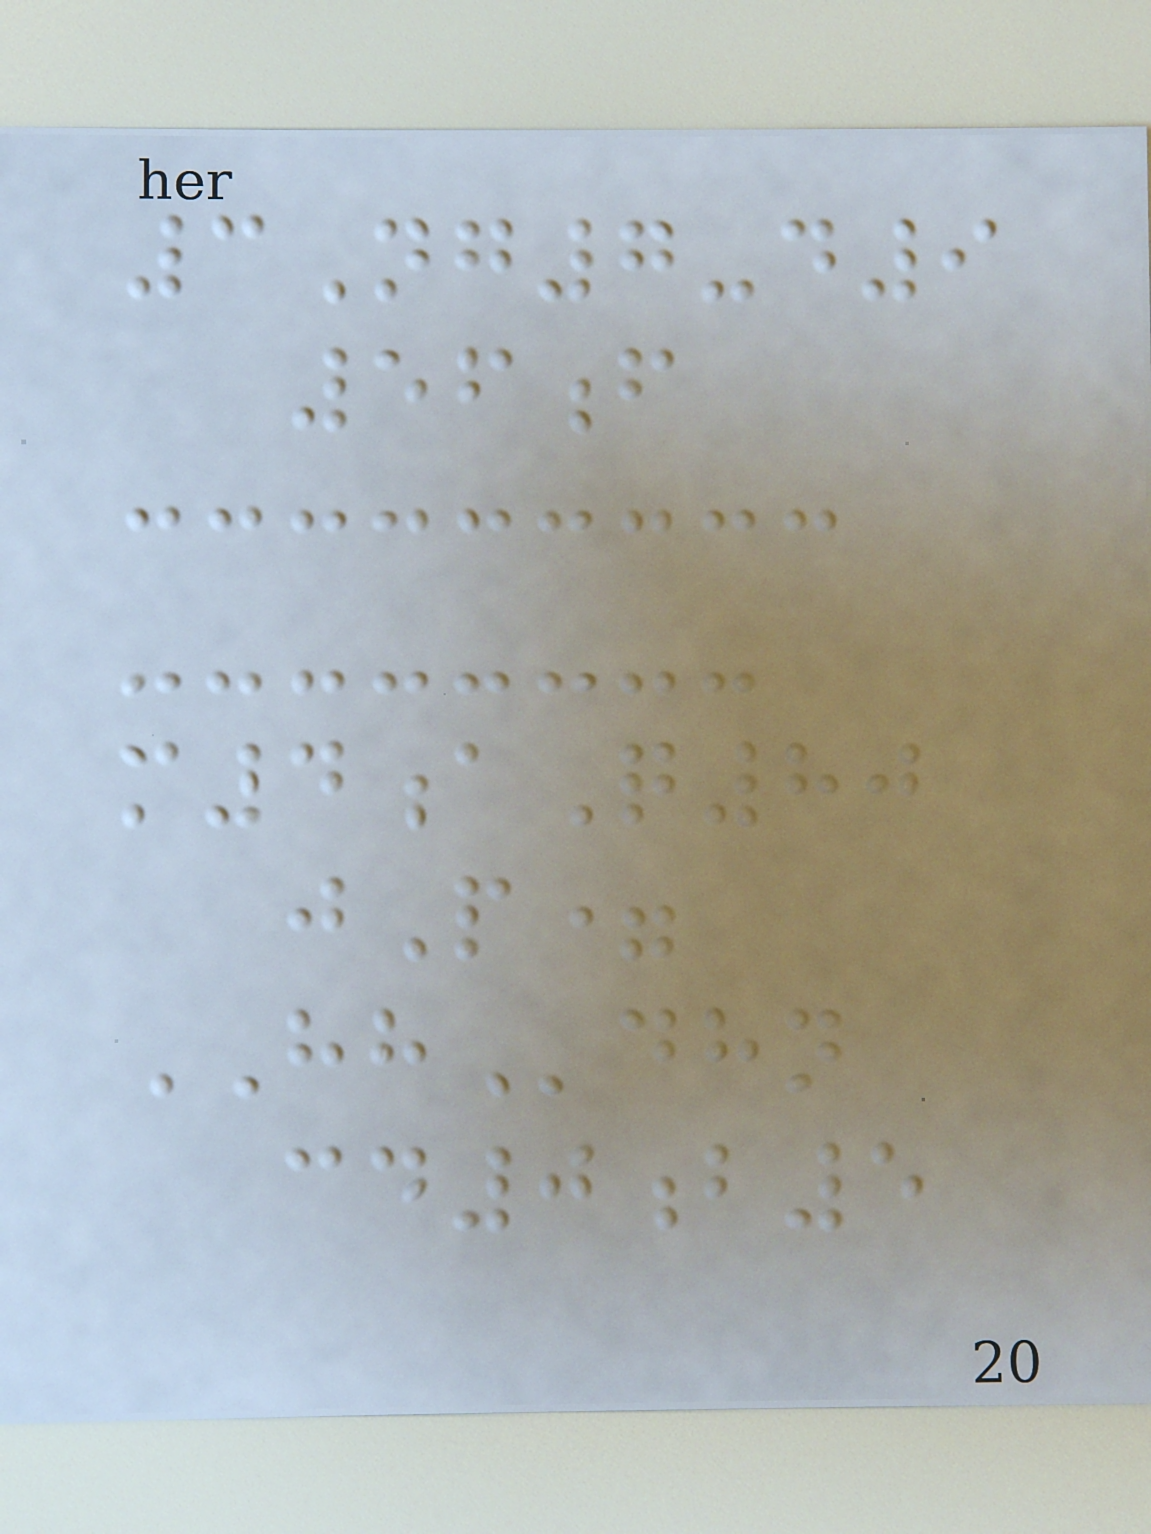3Ng7-d9
56f
m4aQ80
jP=
HHdhn
cd0b5
